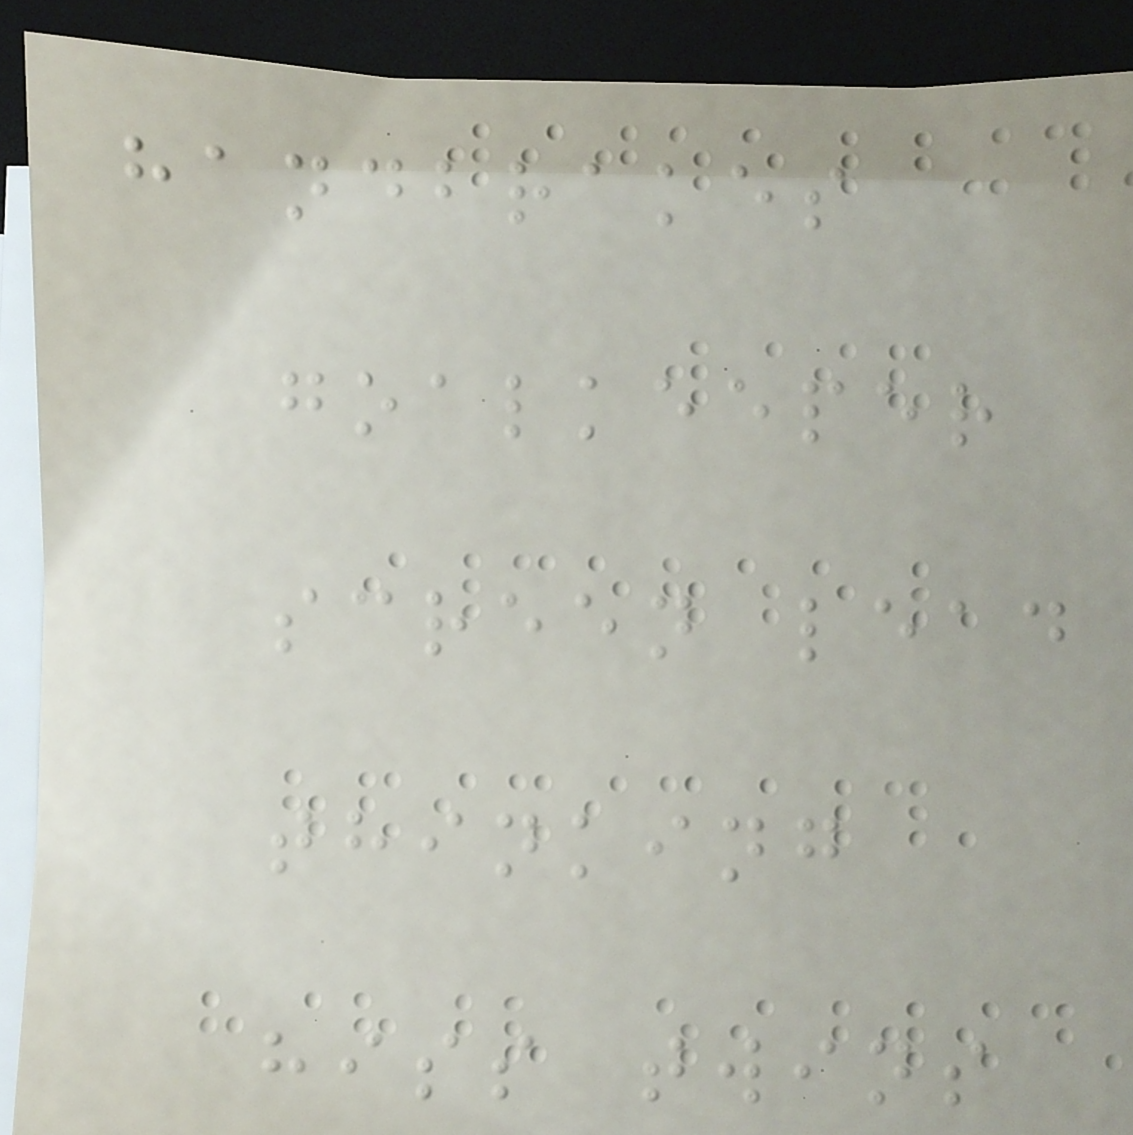handbrakes
goalkeeper
screen lead
thinking
hiss twins
